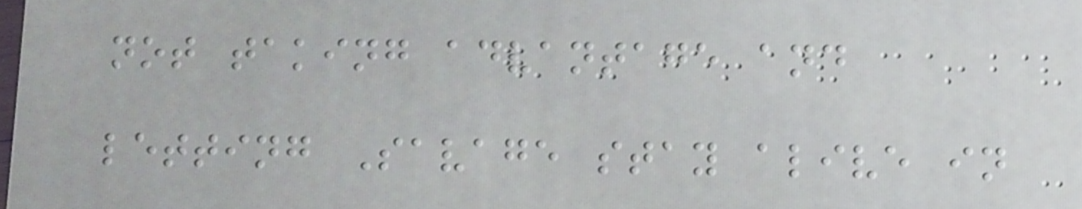not taking advantage and
letting Savage stay alive in
